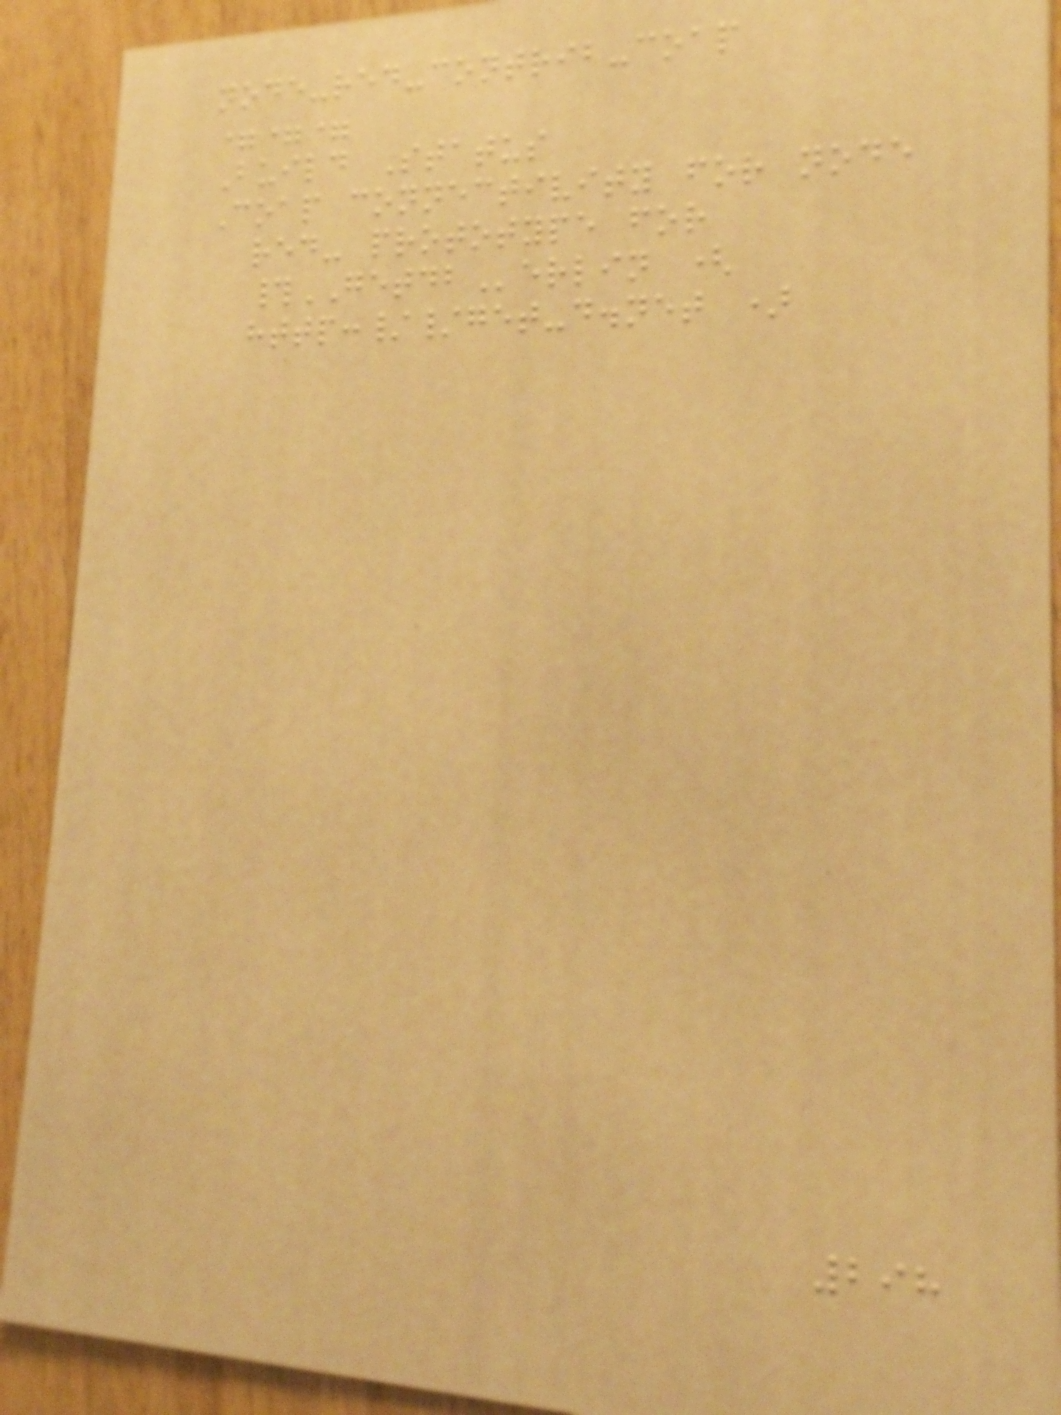node-red-contrib-coap
===
Build Status
Coap connectivity for node
red- prototype for
#GETDBerlin (
http://get-d.net )
298
